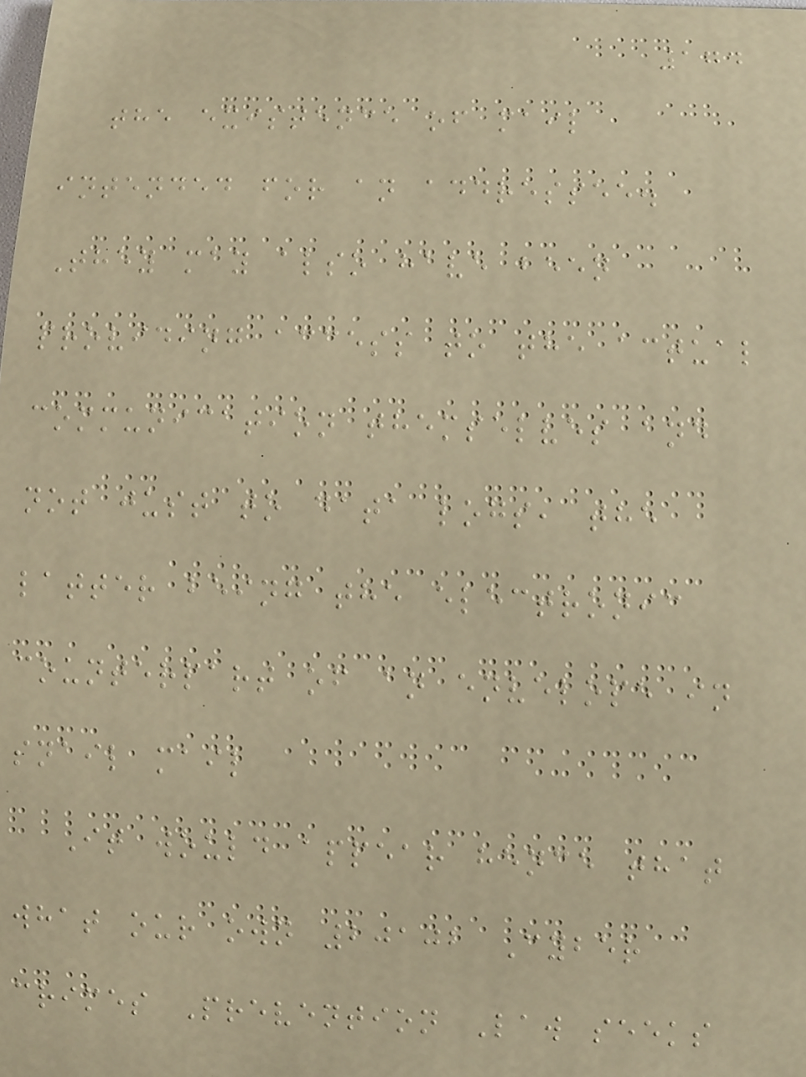174
the existence of mail
intended for an addressee.
They may also have been
providing access to the actual
communication themselves and
not just to data logs, the
latter being the electronic
counterpart of an envelope in
snail mail
It would appear hence that
what our own 20102 Cyber
crimes Prevention Law seeks
